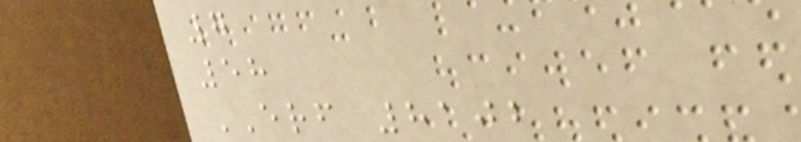7
58
ERF 8102
